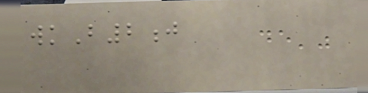wkB2j
